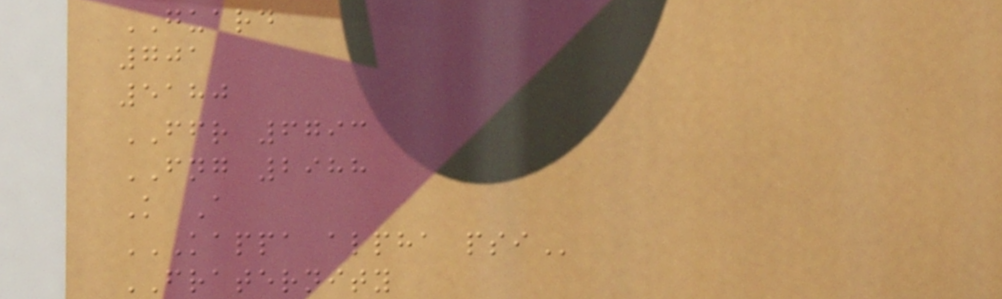GUARD
701
5180
FFR 6793
FNG 2988
K A
KAPPA ALPHA PSI
FRATERNITY
